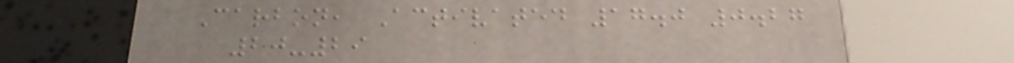Carbon, Activated 17.0 0.27
20-29
